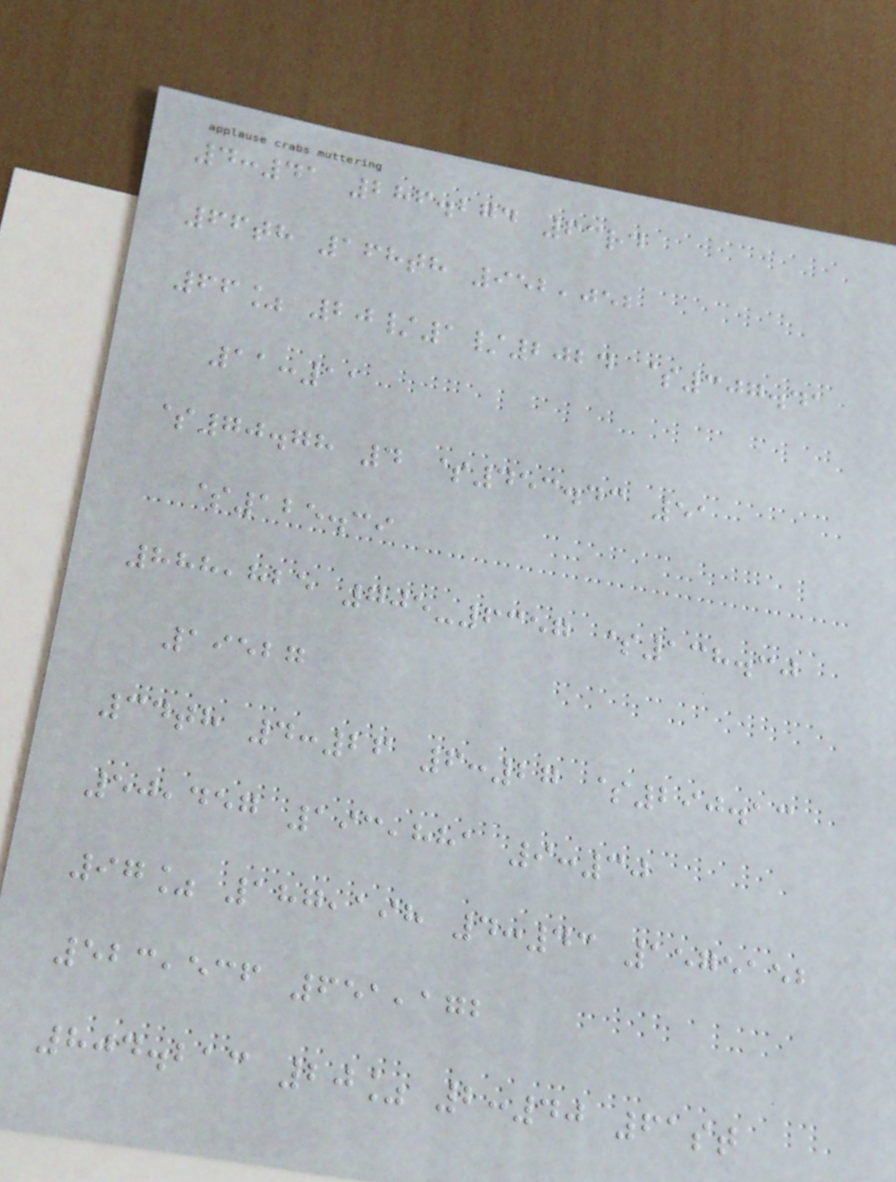4:41 286.274 63rd
66th 168th 952,052
66% 20/1/2024 $307.41
11:11
$70.78 4 $453.43 51
$125.39
888,825 705-6357 $138.30
19527
34th 4:26 6:27 $290.13
50,457 193,881 9:30
97% 187,198 4:43 1575152
523,536 651,172
804.213 20% 2:40 61st
